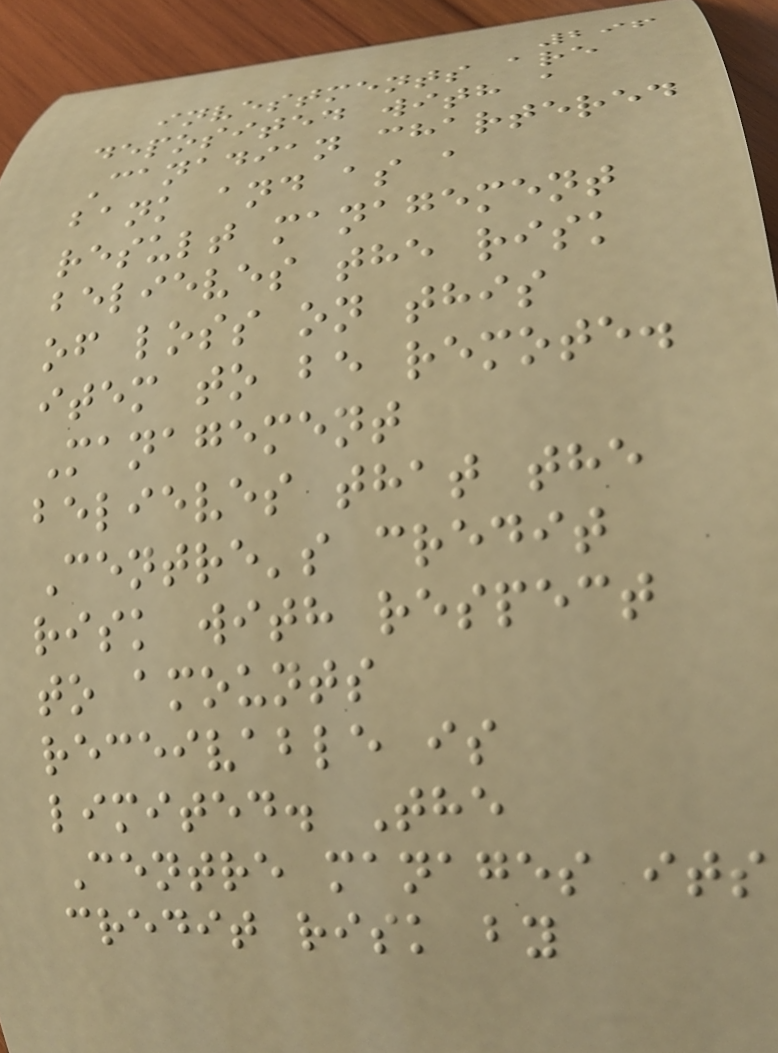296
investments are
deposited with a
Canadian chartered
bank and as a
result management
believes the risk
of loss on this
item to be remote.
Management
believes that the
Centre's credit
risk with respect
to amounts
receivable is
limited. The
Centre manages its
credit risk by
